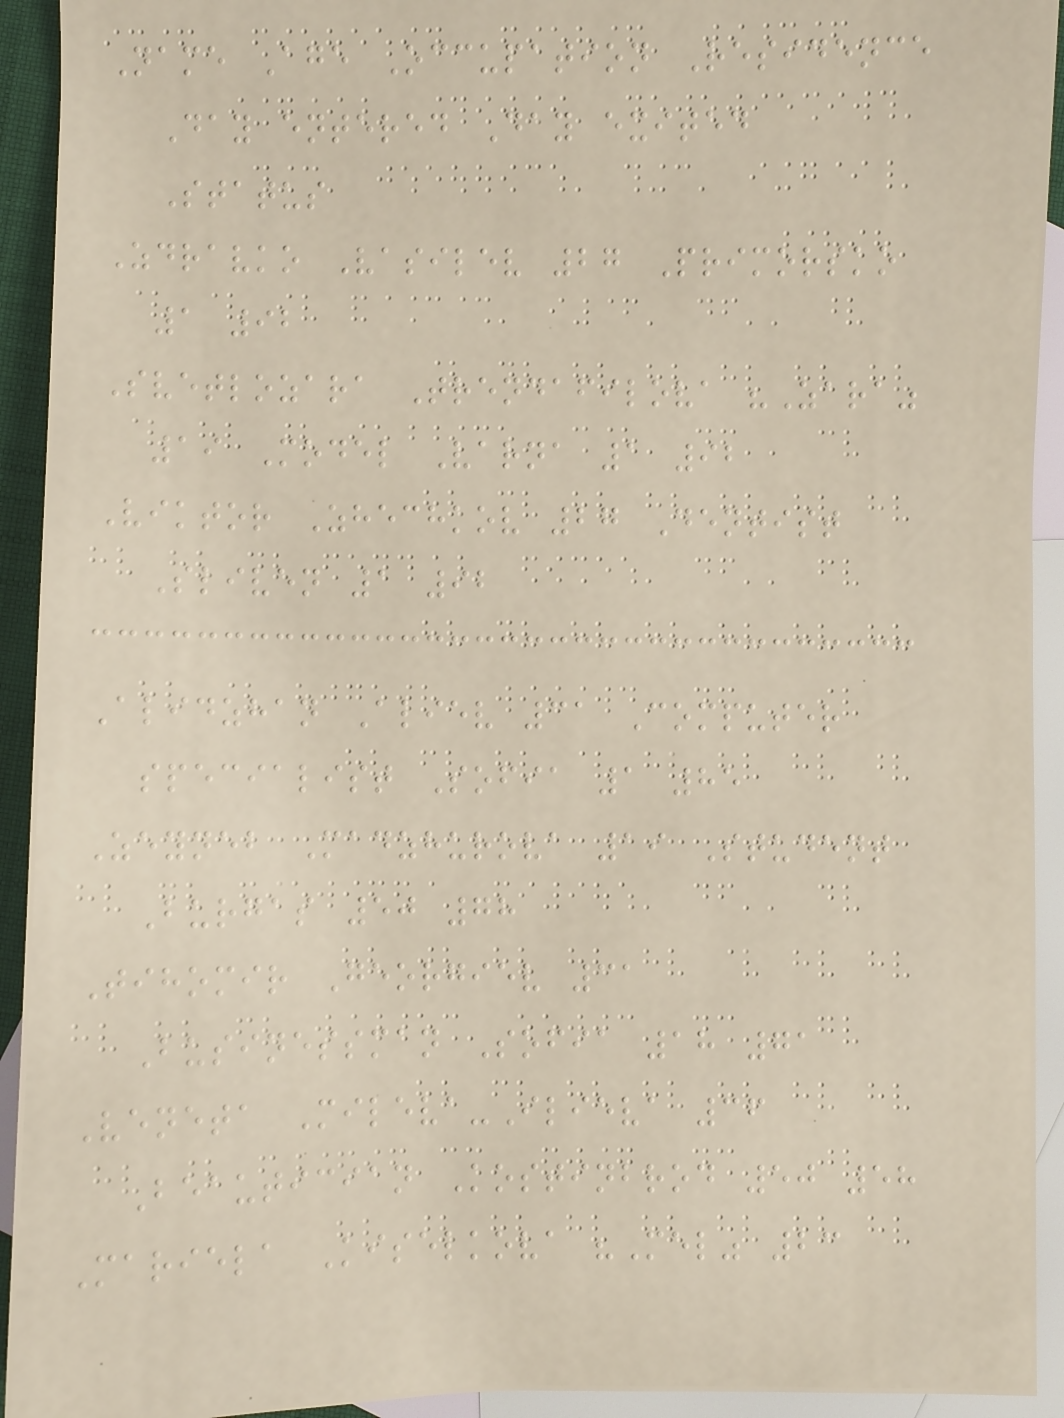Name Age Occupation Residence
Day entered Day exited
Status
Zdravko Vasilev 27 Primorsko
1 92
Svetlozara Trendafilova "Zara"
19 Model Varna 1 92
Viktor Zhechkov 27 Dentist
Sliven 1 92
Alidzhan Aliev 31 Computer
specialist Sofia 1 85
Zeyneb Madzhurova 19 Student
Burgas 50 78
Tihomir Georgiev 31
Businessman Sofia 18 71
Veneta Mileva-Ilieva 36
Beautician Kostinbrod 50 58
Mariela Kiselkova "Mel" 23
